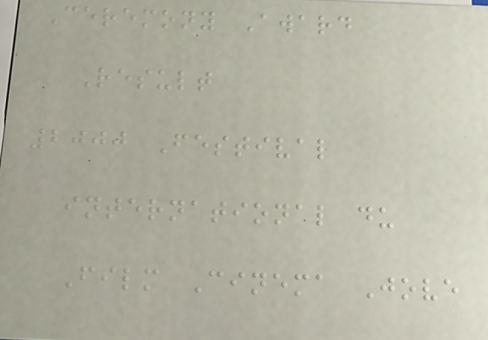Ceremony Award
Result
2000 Festival
international du
Film Cinema Jove
